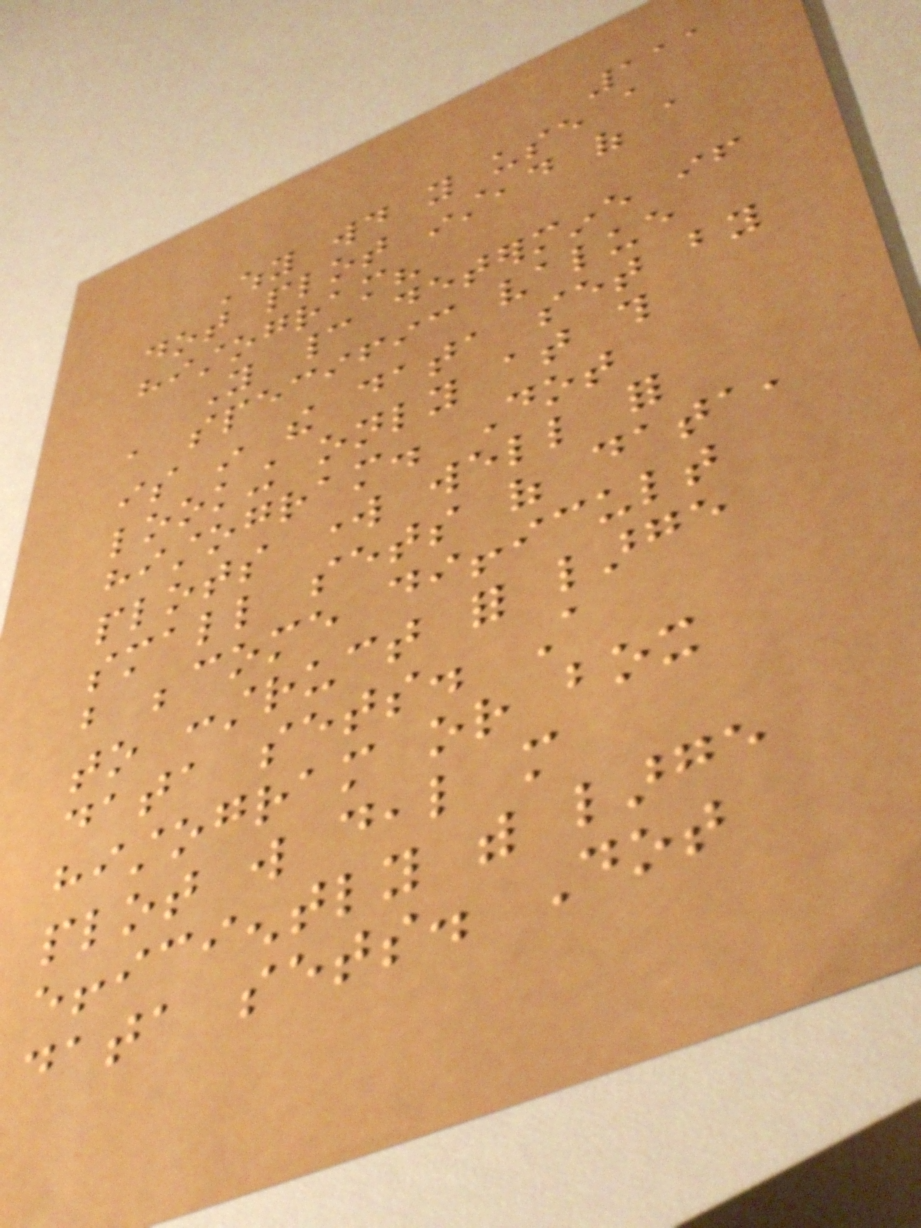111
Why would you use a
dot plot instead of a
histogram?
You cannot determine if
a specific value
is in the data set by
looking only at this
histogram. Dot
plots work well for
small sets of data,
but become difficult
to construct for large
data sets. A
histogram or box
plot will deal more
efficiently with large
data sets. Dot
